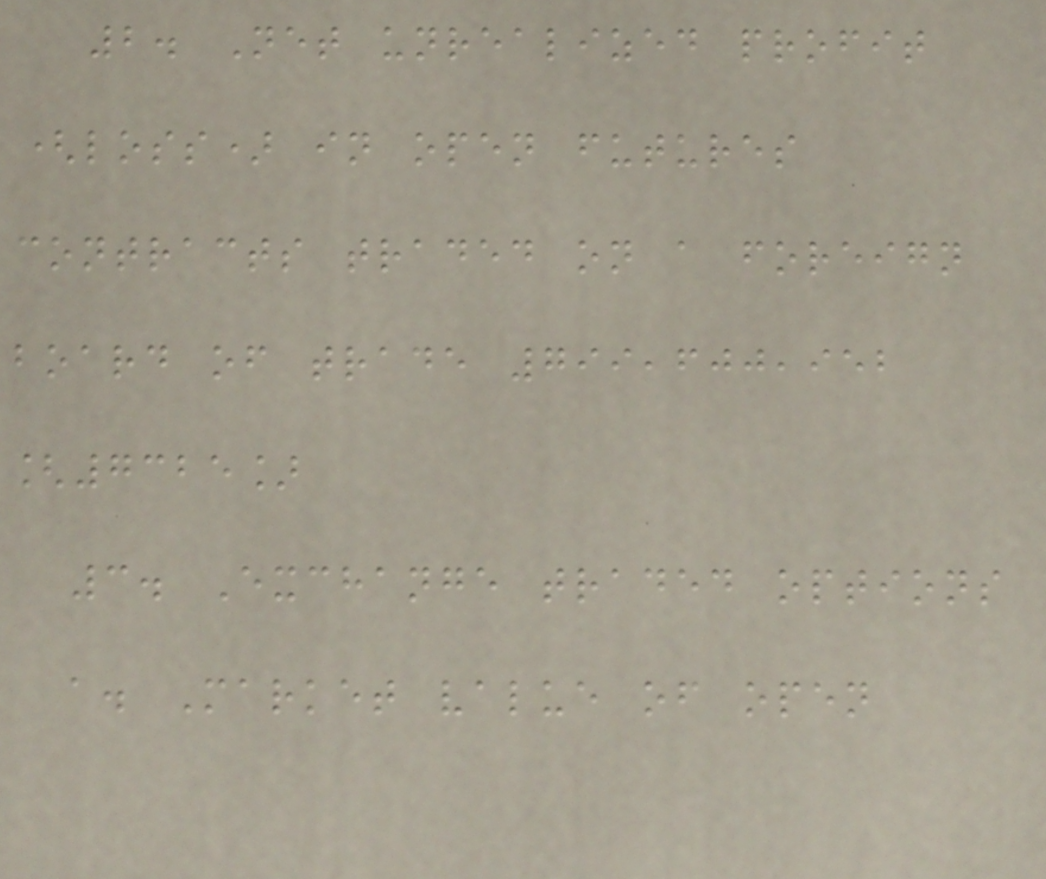2. Net unrealized profit
(loss) in open futures
contracts traded on a foreign
board of trade 799,600,952
[7325]
3. Exchange traded options
a. Market value of open
